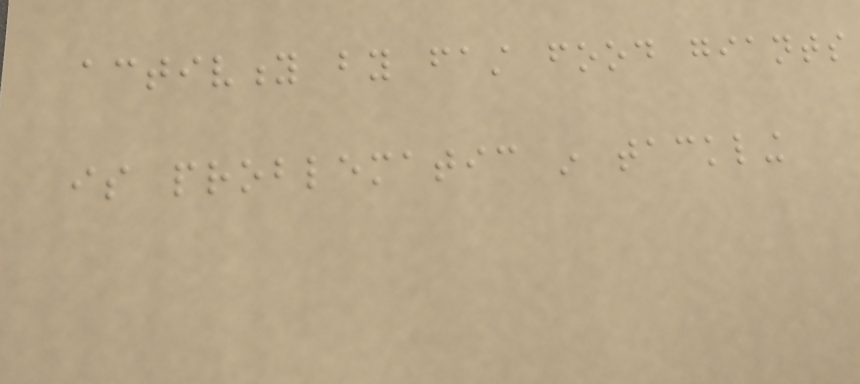activity by fast food giants
is problematic in tackling
